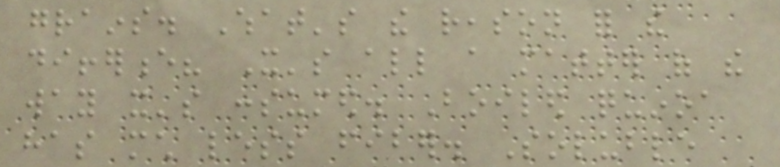grains. What's the reason for the
difference? It's all a matter of the
way it's consumed. Boiled quinoa
has much less fiber. Soluble
